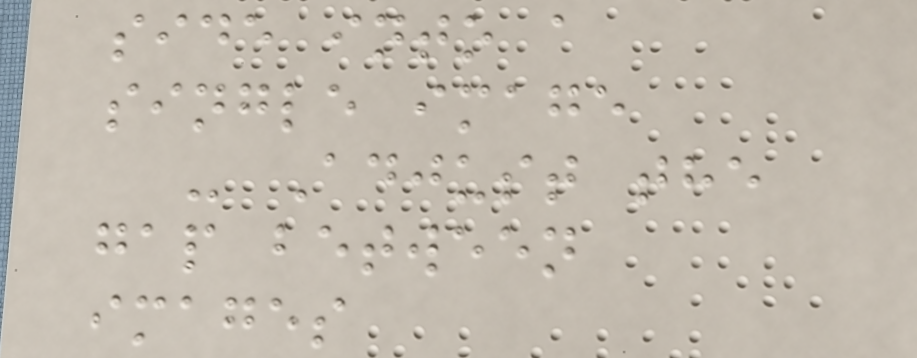side into a
single image
- Adjust the
gap between
images
